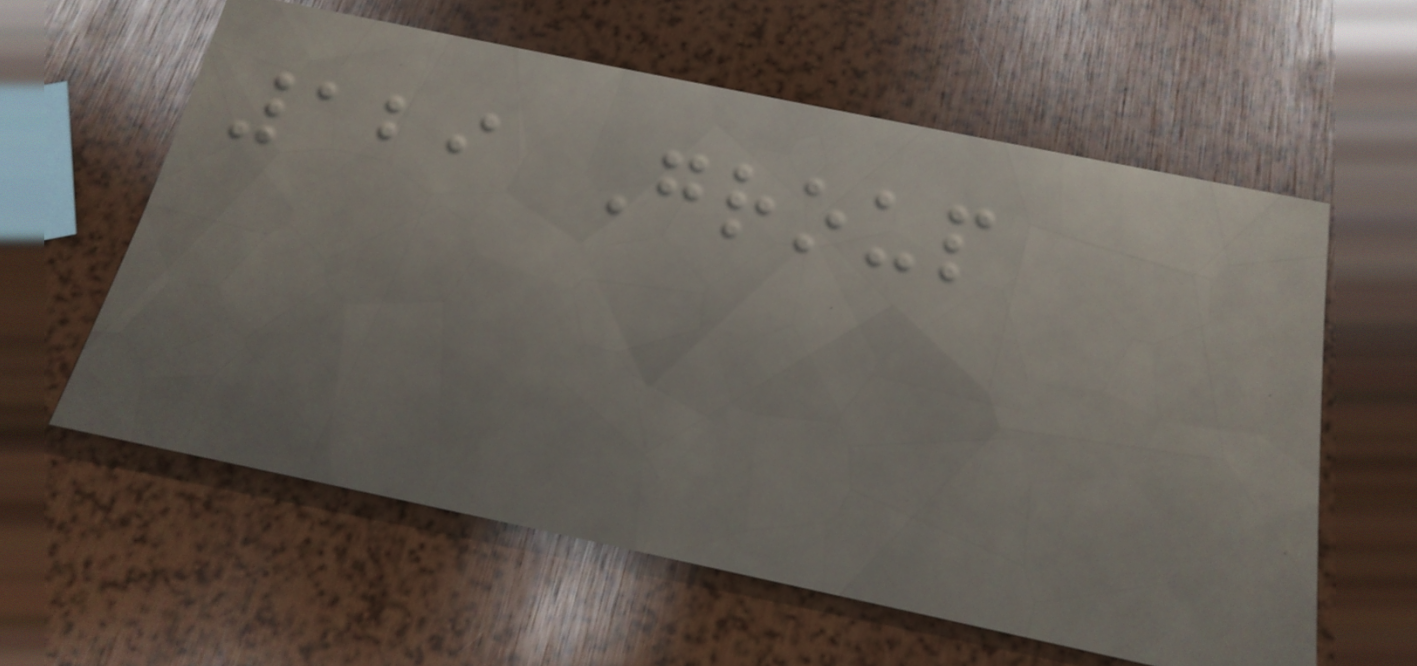129 Group
